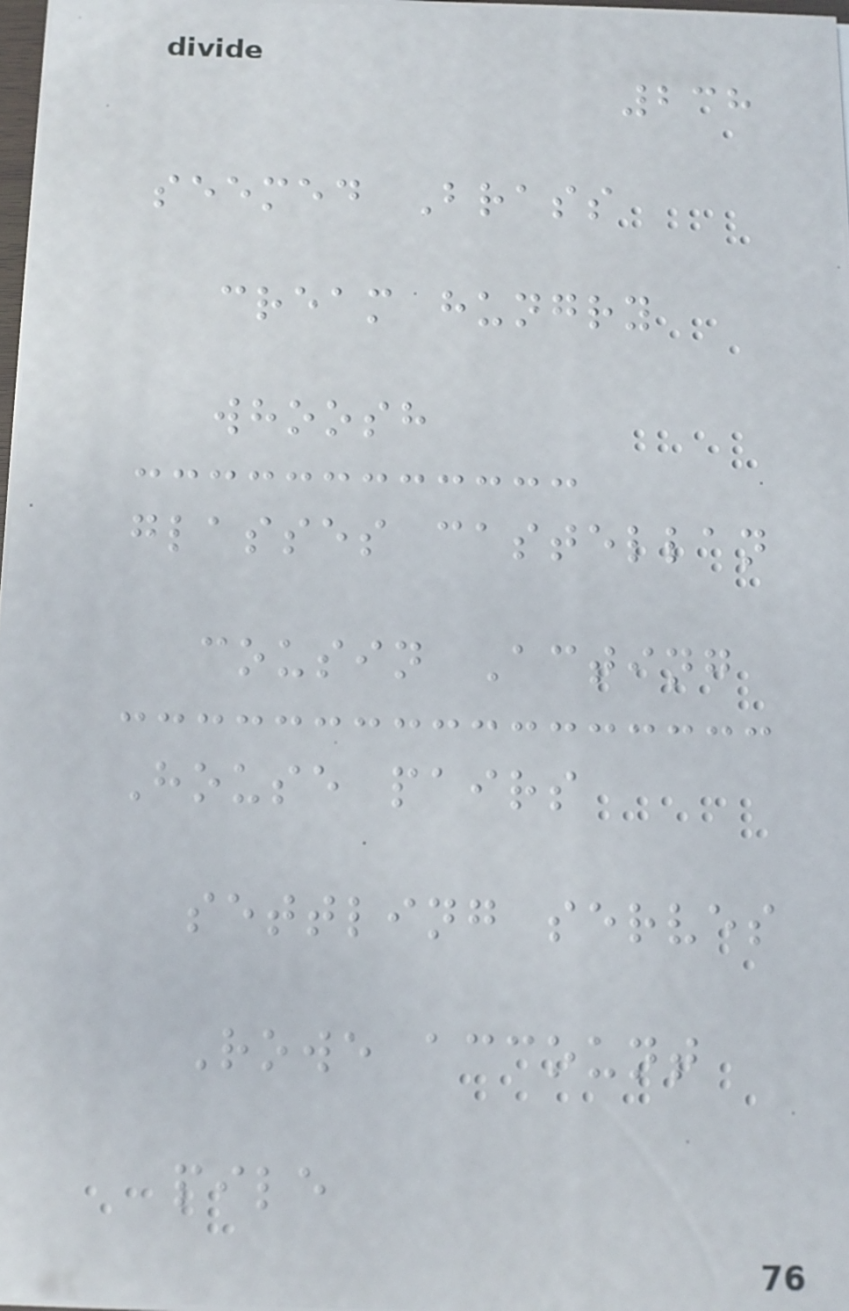238
seemed Brass
cream hungry
whoosh
glasses castellan
cousin Acting
House pairs
settling serves
Rowe account
pile
